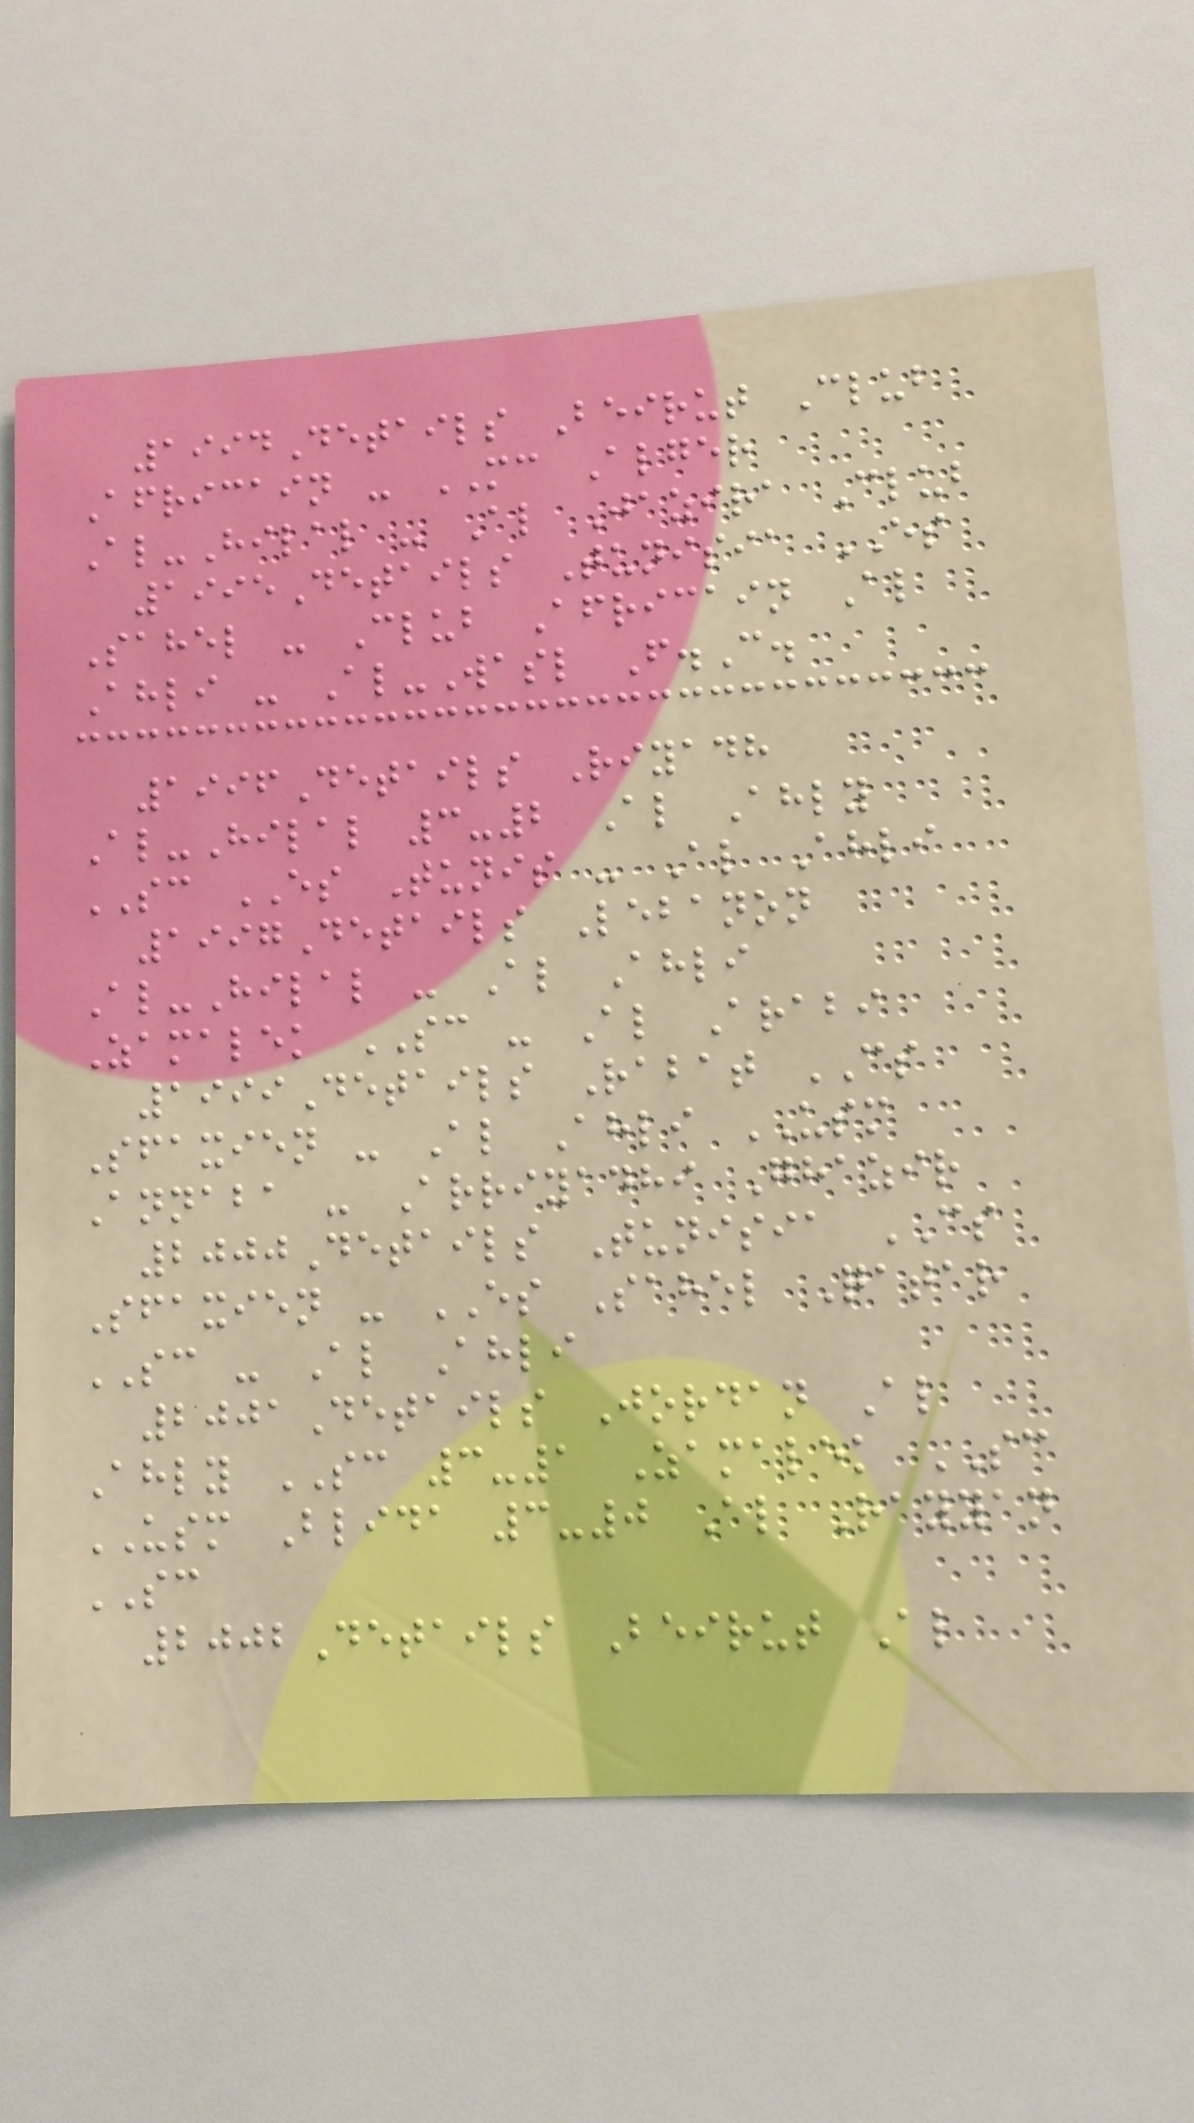1994Details Beirut Club
Africain - MC Alger
Al-Hilal - Al Jazira Club
1995Details Tunisia ES
Sahel - Club Africain Al
Ahli - Al-Wasl F.C.
1996Details Riyadh
Al-Hilal 3-2 Al Ahly
SC ES Tunis - Al Ahli
1997Details Lebanon
Al-Hilal - Al Ahli
Zamalek SC - Al Arabi
1999Details Rabat CS
Sfaxien - Al Ahli USM
Annaba - Arriyadhi Ghazir
2000Details Tunisia CS
Sfaxien - ES Sahel Qatar
SC - Al Ahli
2001Details Jordan Al
Ahly SC 3-1 Zamalek SC
USM Blida 3-0 Al Rayyan
SC
2002Details Beirut Al
